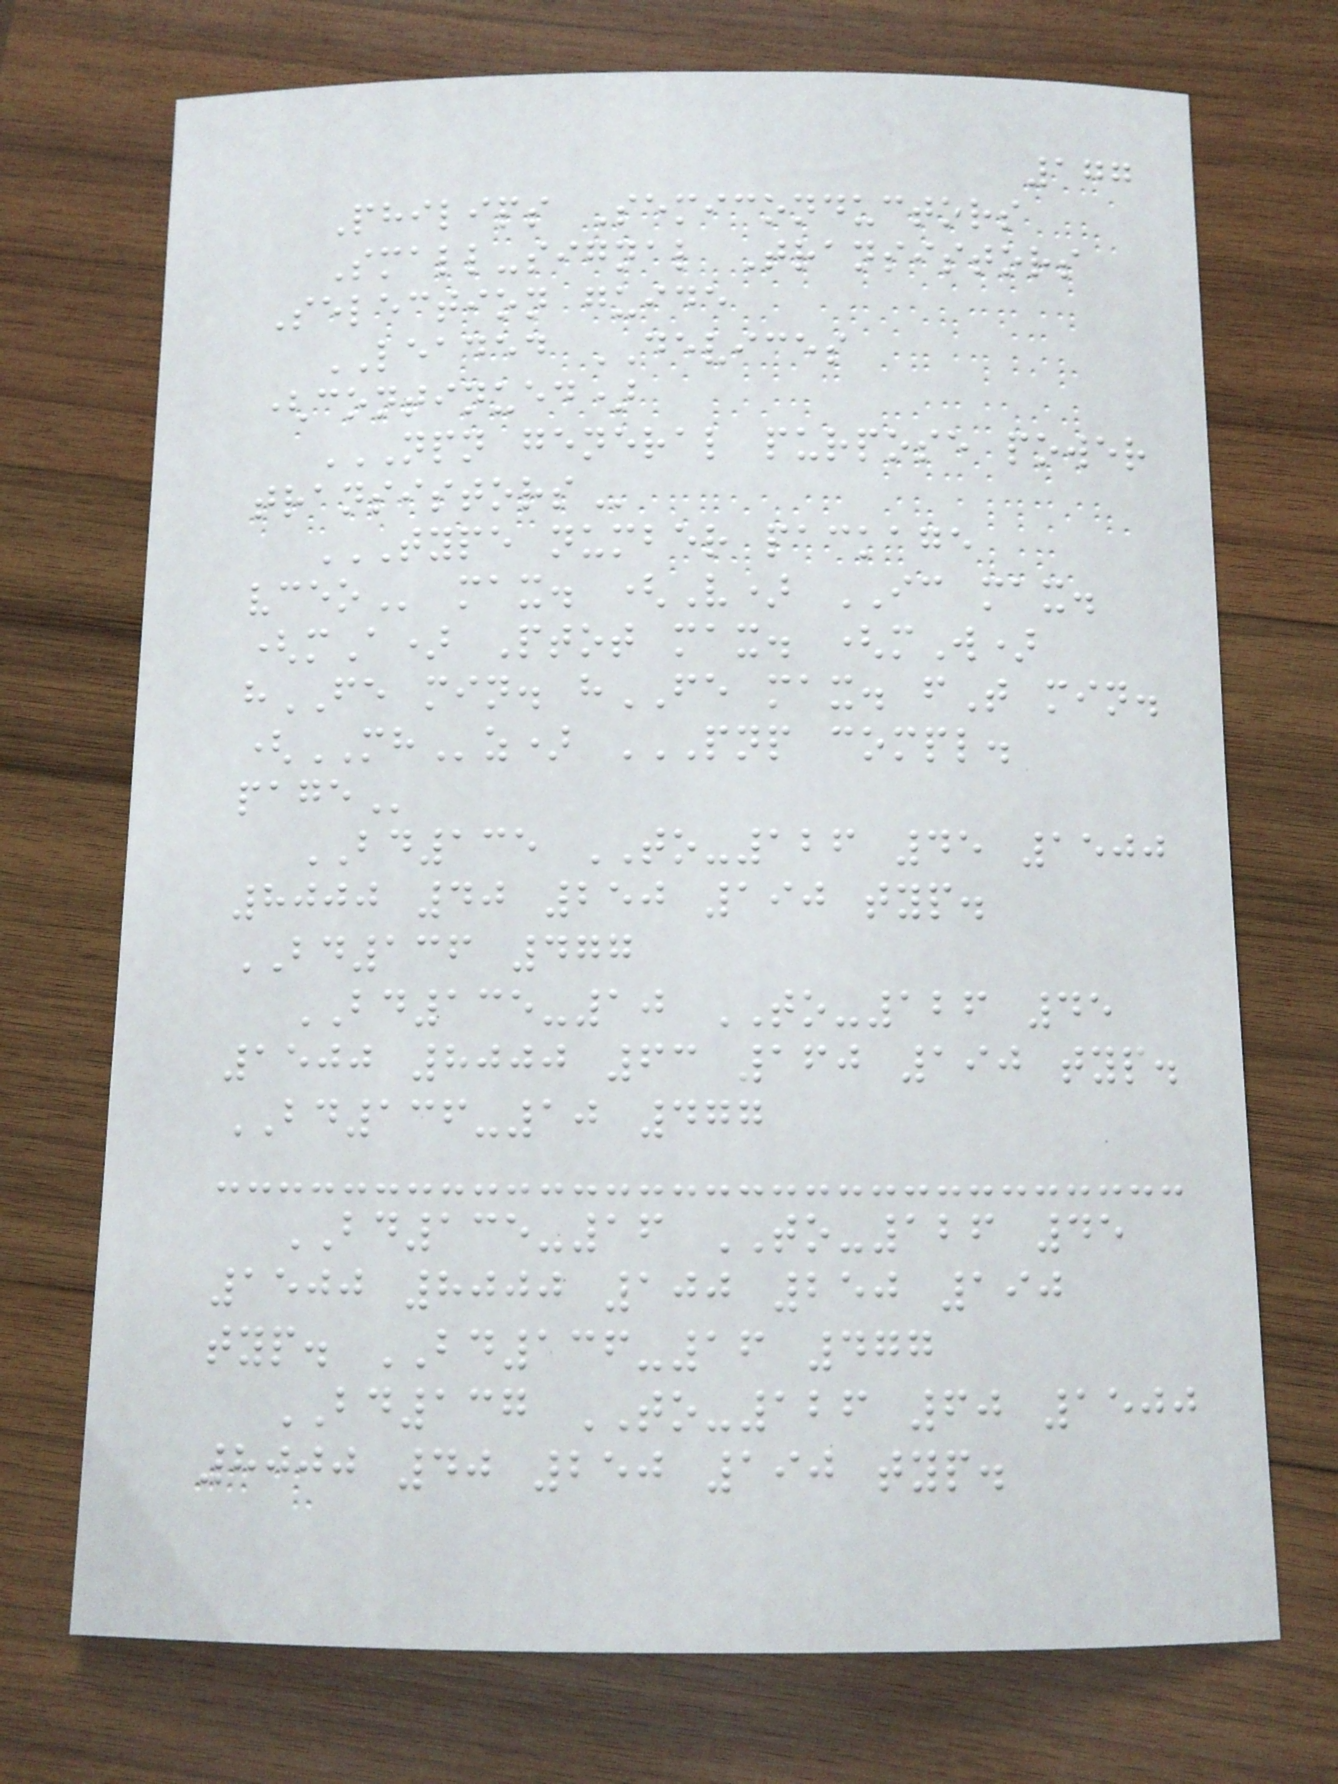177
Philips Semiconductors
Small-signal Transistors
Selection guide
LEADED DEVICES
(continued)
NPN GENERAL PURPOSE POWER
TRANSISTORS
TYPE NUMBER PACKAGE
VCEO max. (V) IC max.
(mA) Ptot max. (mW)
hFE min. hFE max. fT min.
(MHz) PNP COMPL.
PAGE
BD135 TO-126 45 1500
8000 40 250 190 typ.
BD136 477
BD135-10 TO-126 45
1500 8000 63 160 190 typ.
BD136-10 477
BD135-16 TO-126 45
1500 8000 100 250 190
typ. BD136-16 477
BD137 TO-126 60 1500
8000 40 250 190 typ.
